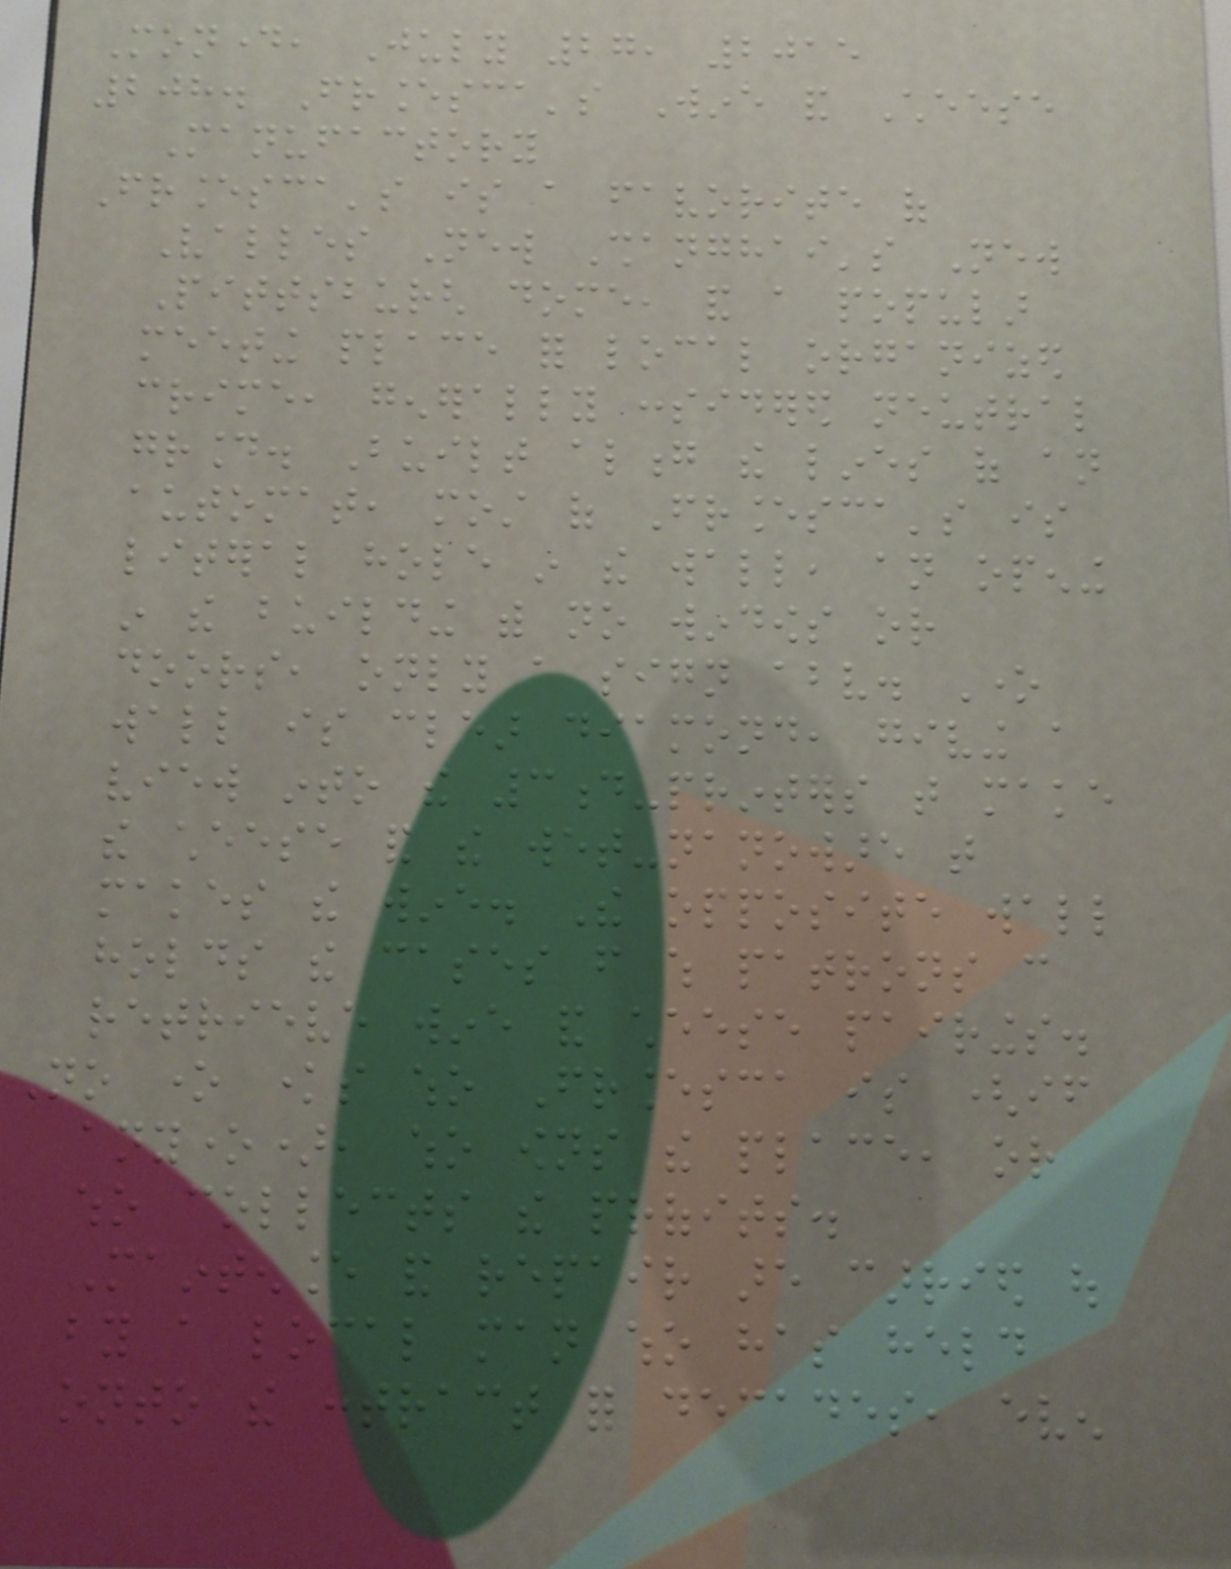Monday, July 27, 2015
208. Francesca's Wine and Cheese
Manufactory
Francesca's is a favorite of
Valles New Shanghai's New
Pittsburgh dome, and a popular
meeting place for local organized
crime, generally considered neutral
ground. Built along the lines of an
automat, most of Francesca's is
literal hole in the wall, an opening
in the building with no windows or
doors, only a sign above. One
wall is clear diamond, giving a
view into the 3d-printers that make
the cheese and the wet-nanoware that
makes the wine. The opposite wall
holds the cases from which patrons can
retrieve wine and cheese pairings.
No one knows who Francesca is (if
anyone), who owns the place, or
who collects the profits.
Maintenance and repair are carried out
by a local man who has held
onto the contract for decades, even
